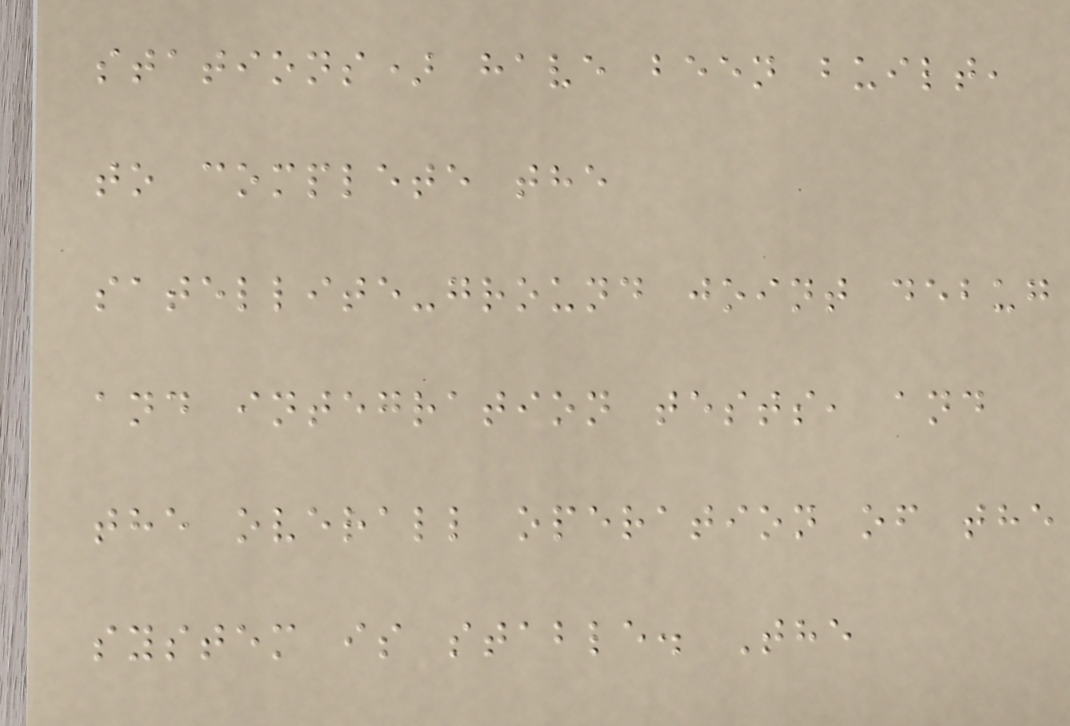stations) have been built,
to complete the
satellite-ground joint debug
and integration tests, and
the overall operation of the
system is stable. The
